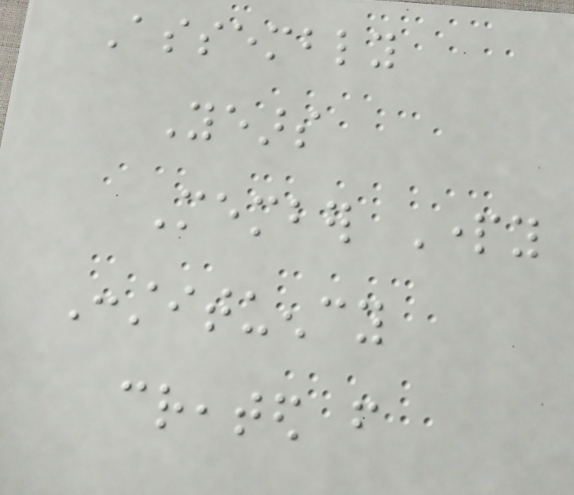Assembly
Years
Member Party
Constituency
created from
